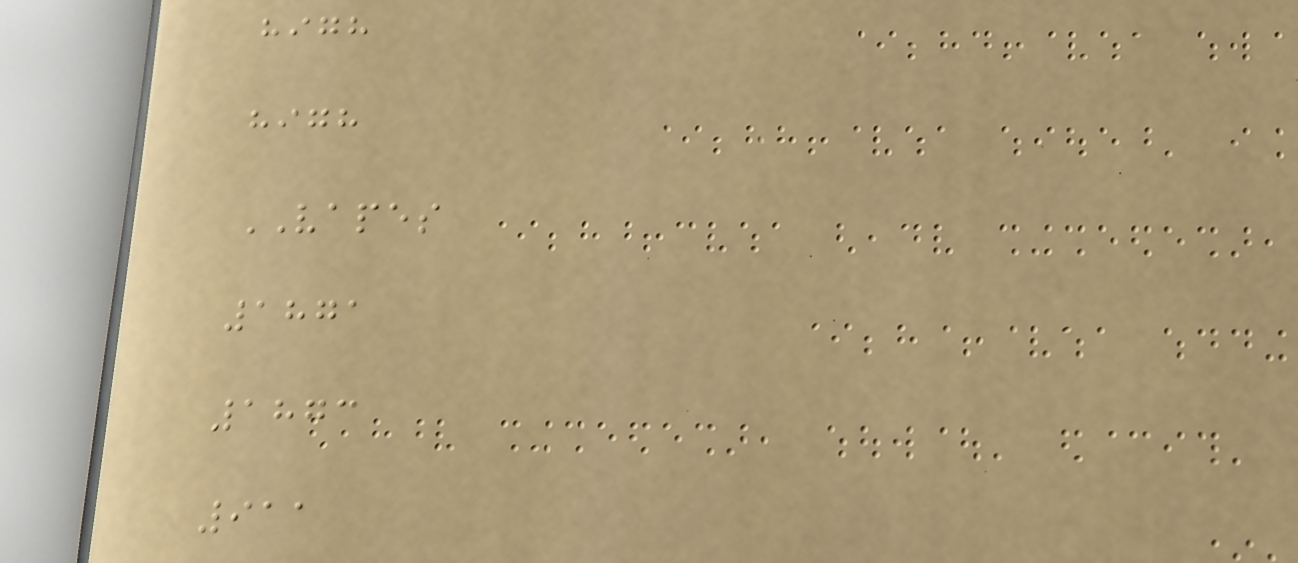high
high
VAPES
1871
1873
911
